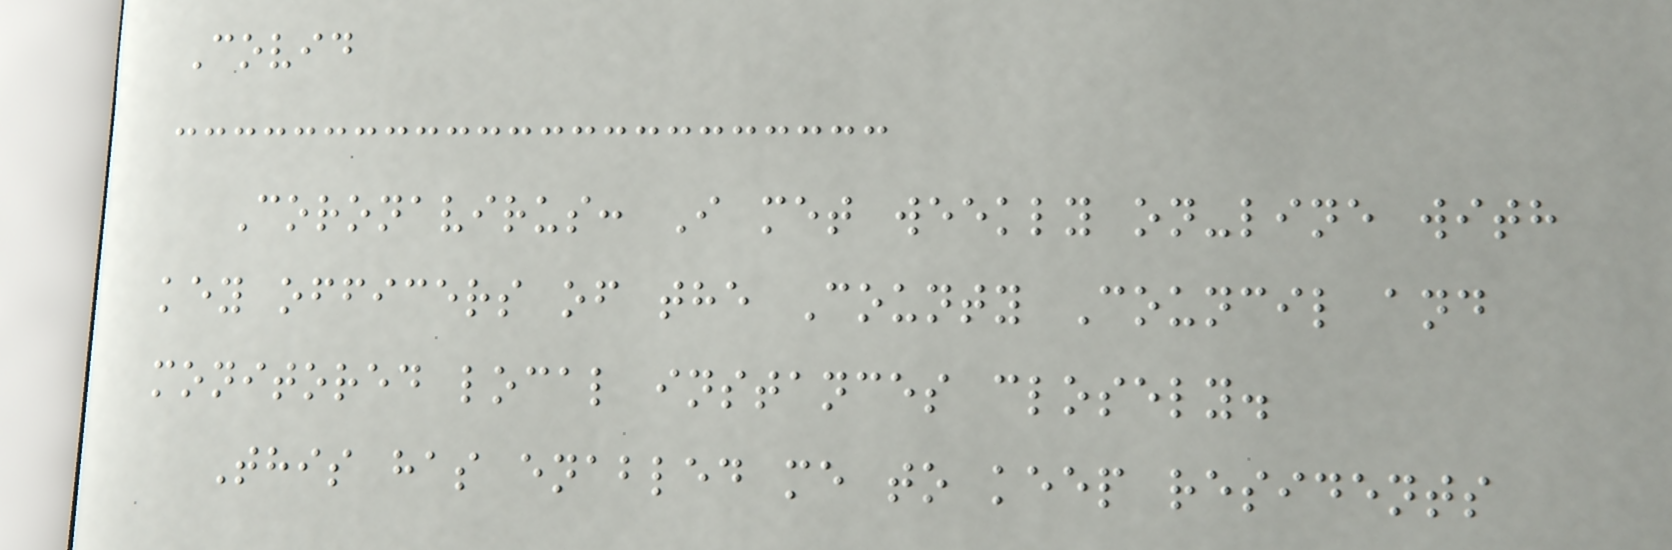Covid
Coronavirus: I met weekly on-line with
key officers of the County Council and
monitored local instances closely.
This has enabled me to keep residents
